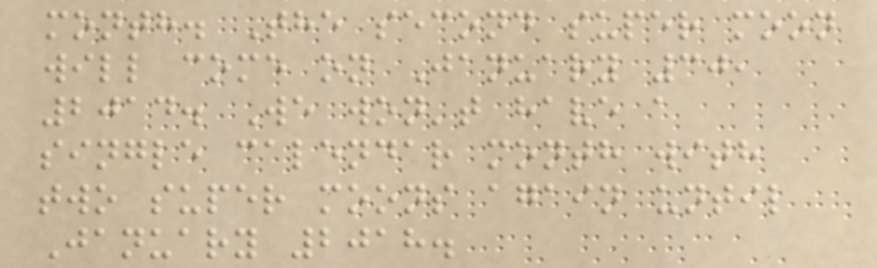month. The second super moon
will come on January 30,
2014. We won't have a
single calendar month with
two super moons again until
January 2018.
